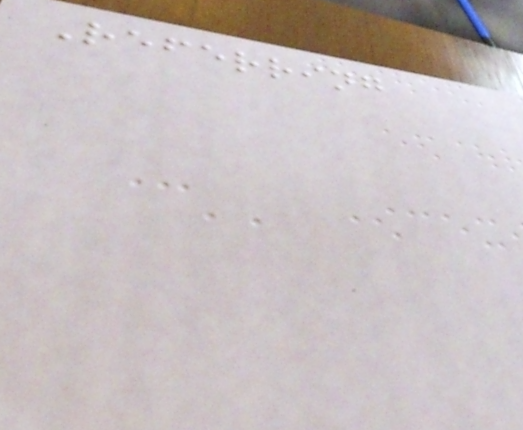Referring
